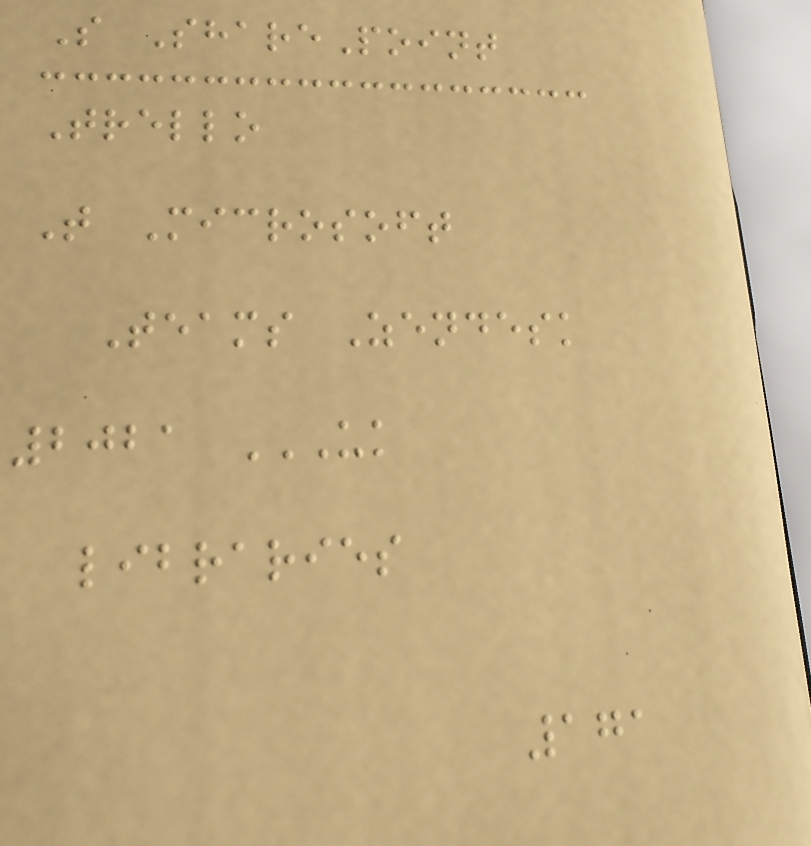S SharePoint
Trello
T Microsoft
Teams Zendesk
2021 UK
LIBRARIES
171
